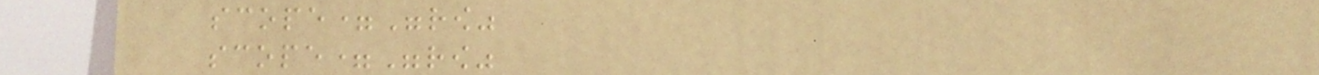scope="row"
scope="row"
